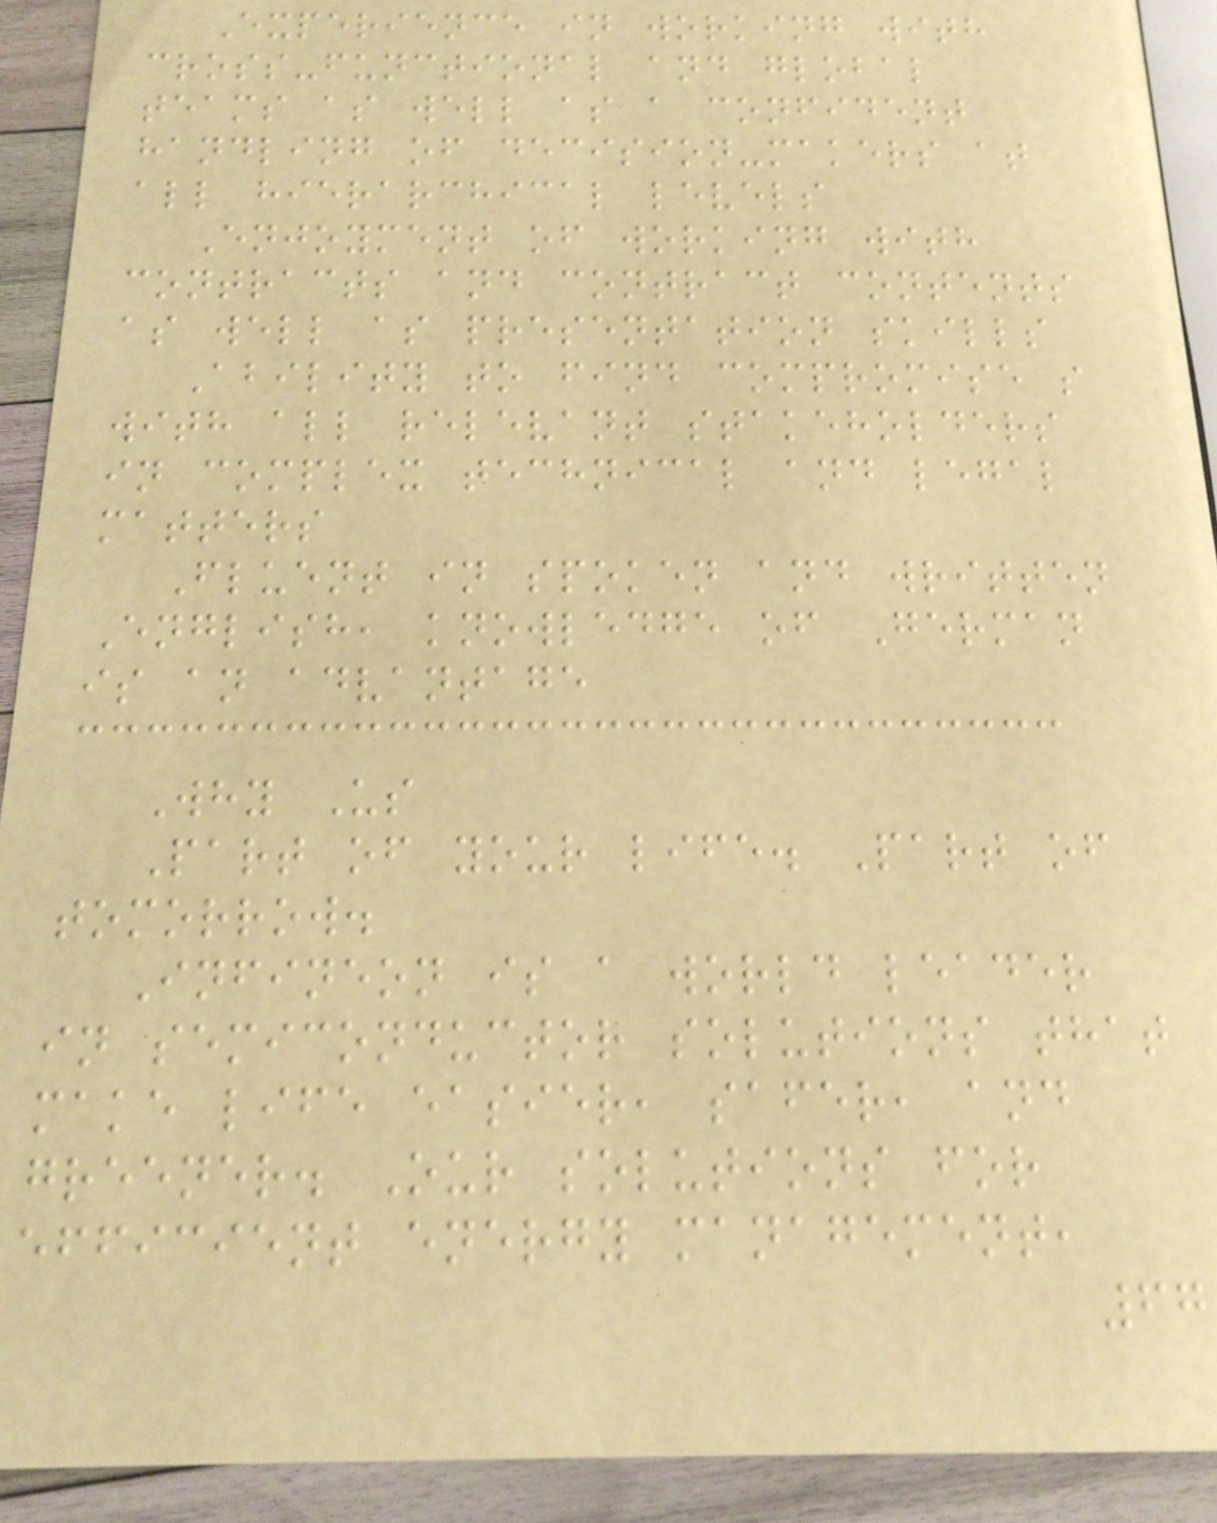Experience in working with
cross-functional and global
teams as well as a confident
handling of decision-makers at
all hierarchical levels
Enjoyment of working with
contracts and contract contents
as well as presentation skills
Ability to find compromise s
with all relevant stakeholders
in complex technical and legal
matters
Fluent in spoken and written
English, knowledge of German
is an advantage
Why Us
Part of your life. Part of
tomorrow.
Infineon is a world leader
in semiconductor solutions that
make life easier, safer, and
greener. Our solutions for
efficient energy management,
67
